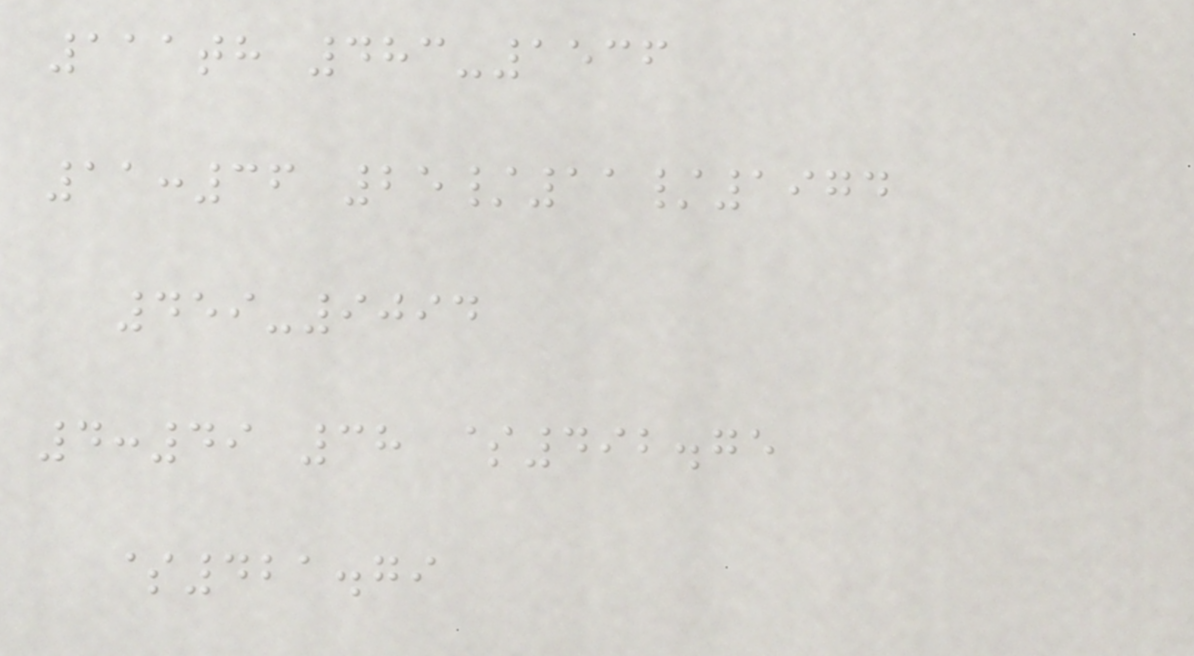111th 483-1536
11:36 25/11/1974
459-9094
4:49 38 $492.75
$421.79
